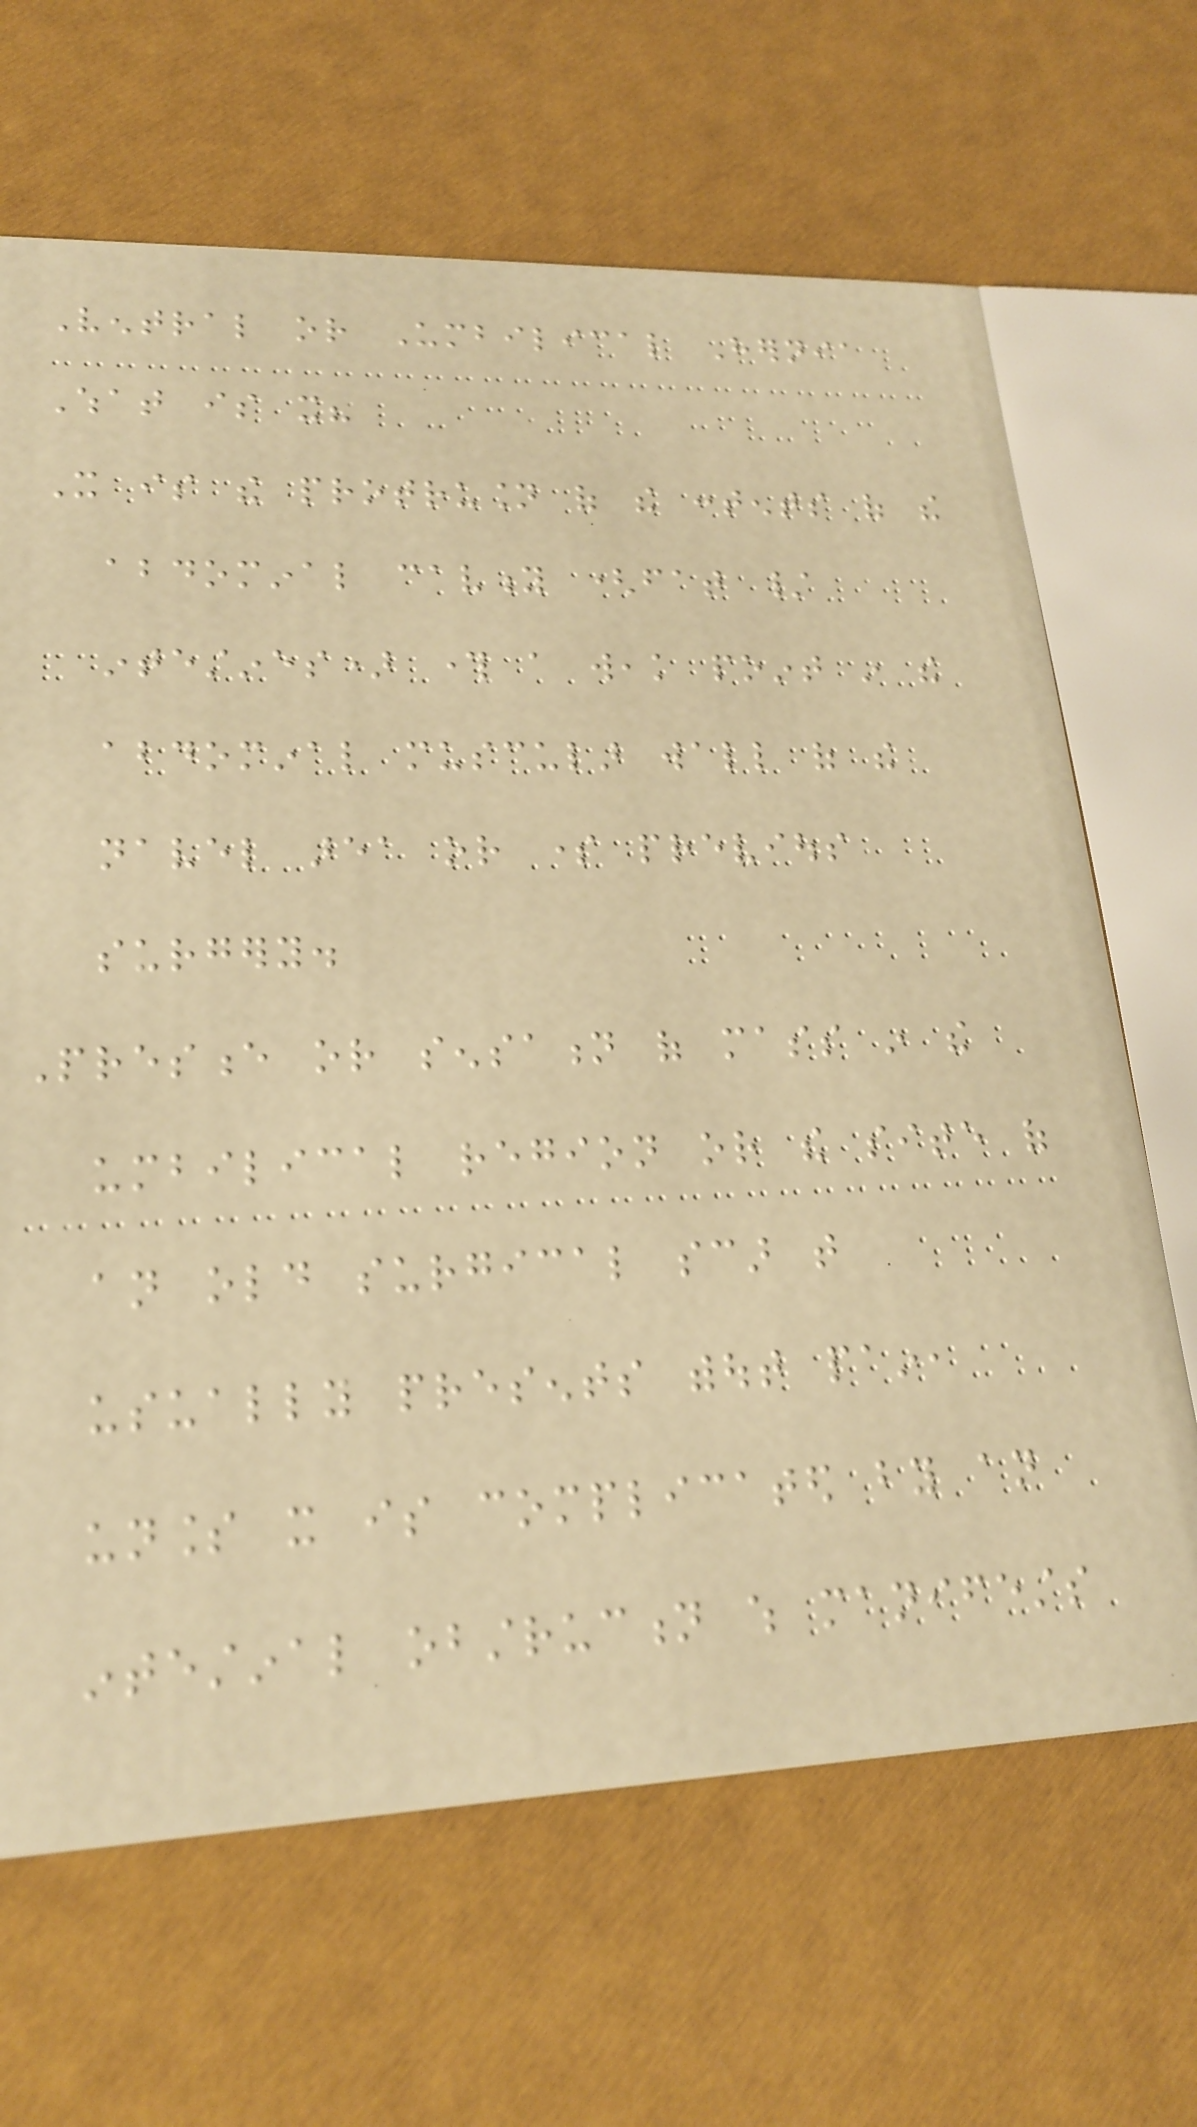Ventral or Umbilical Hernia
What is it?
It is the protrusion of the contents of the
abdominal cavity (fat /
intestines) through a weak point in the
abdominal muscular wall of the
navel area or some previous
surgery.
Presence or sensation of mass in the
umbilical region or the site of
an old surgical scar that
usually presents without pain,
unless it is complicated by an
intestinal obstruction which manifests
